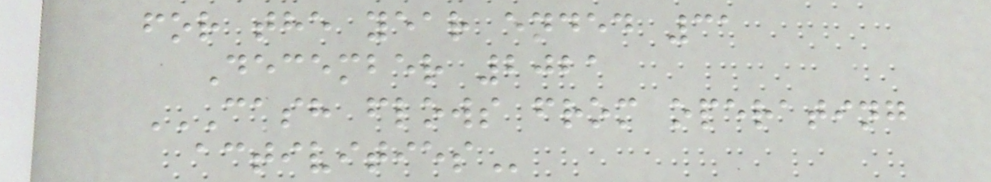for the year ended 31
December 2021
CASH FLOWS FROM OPERATING
ACTIVITIES
